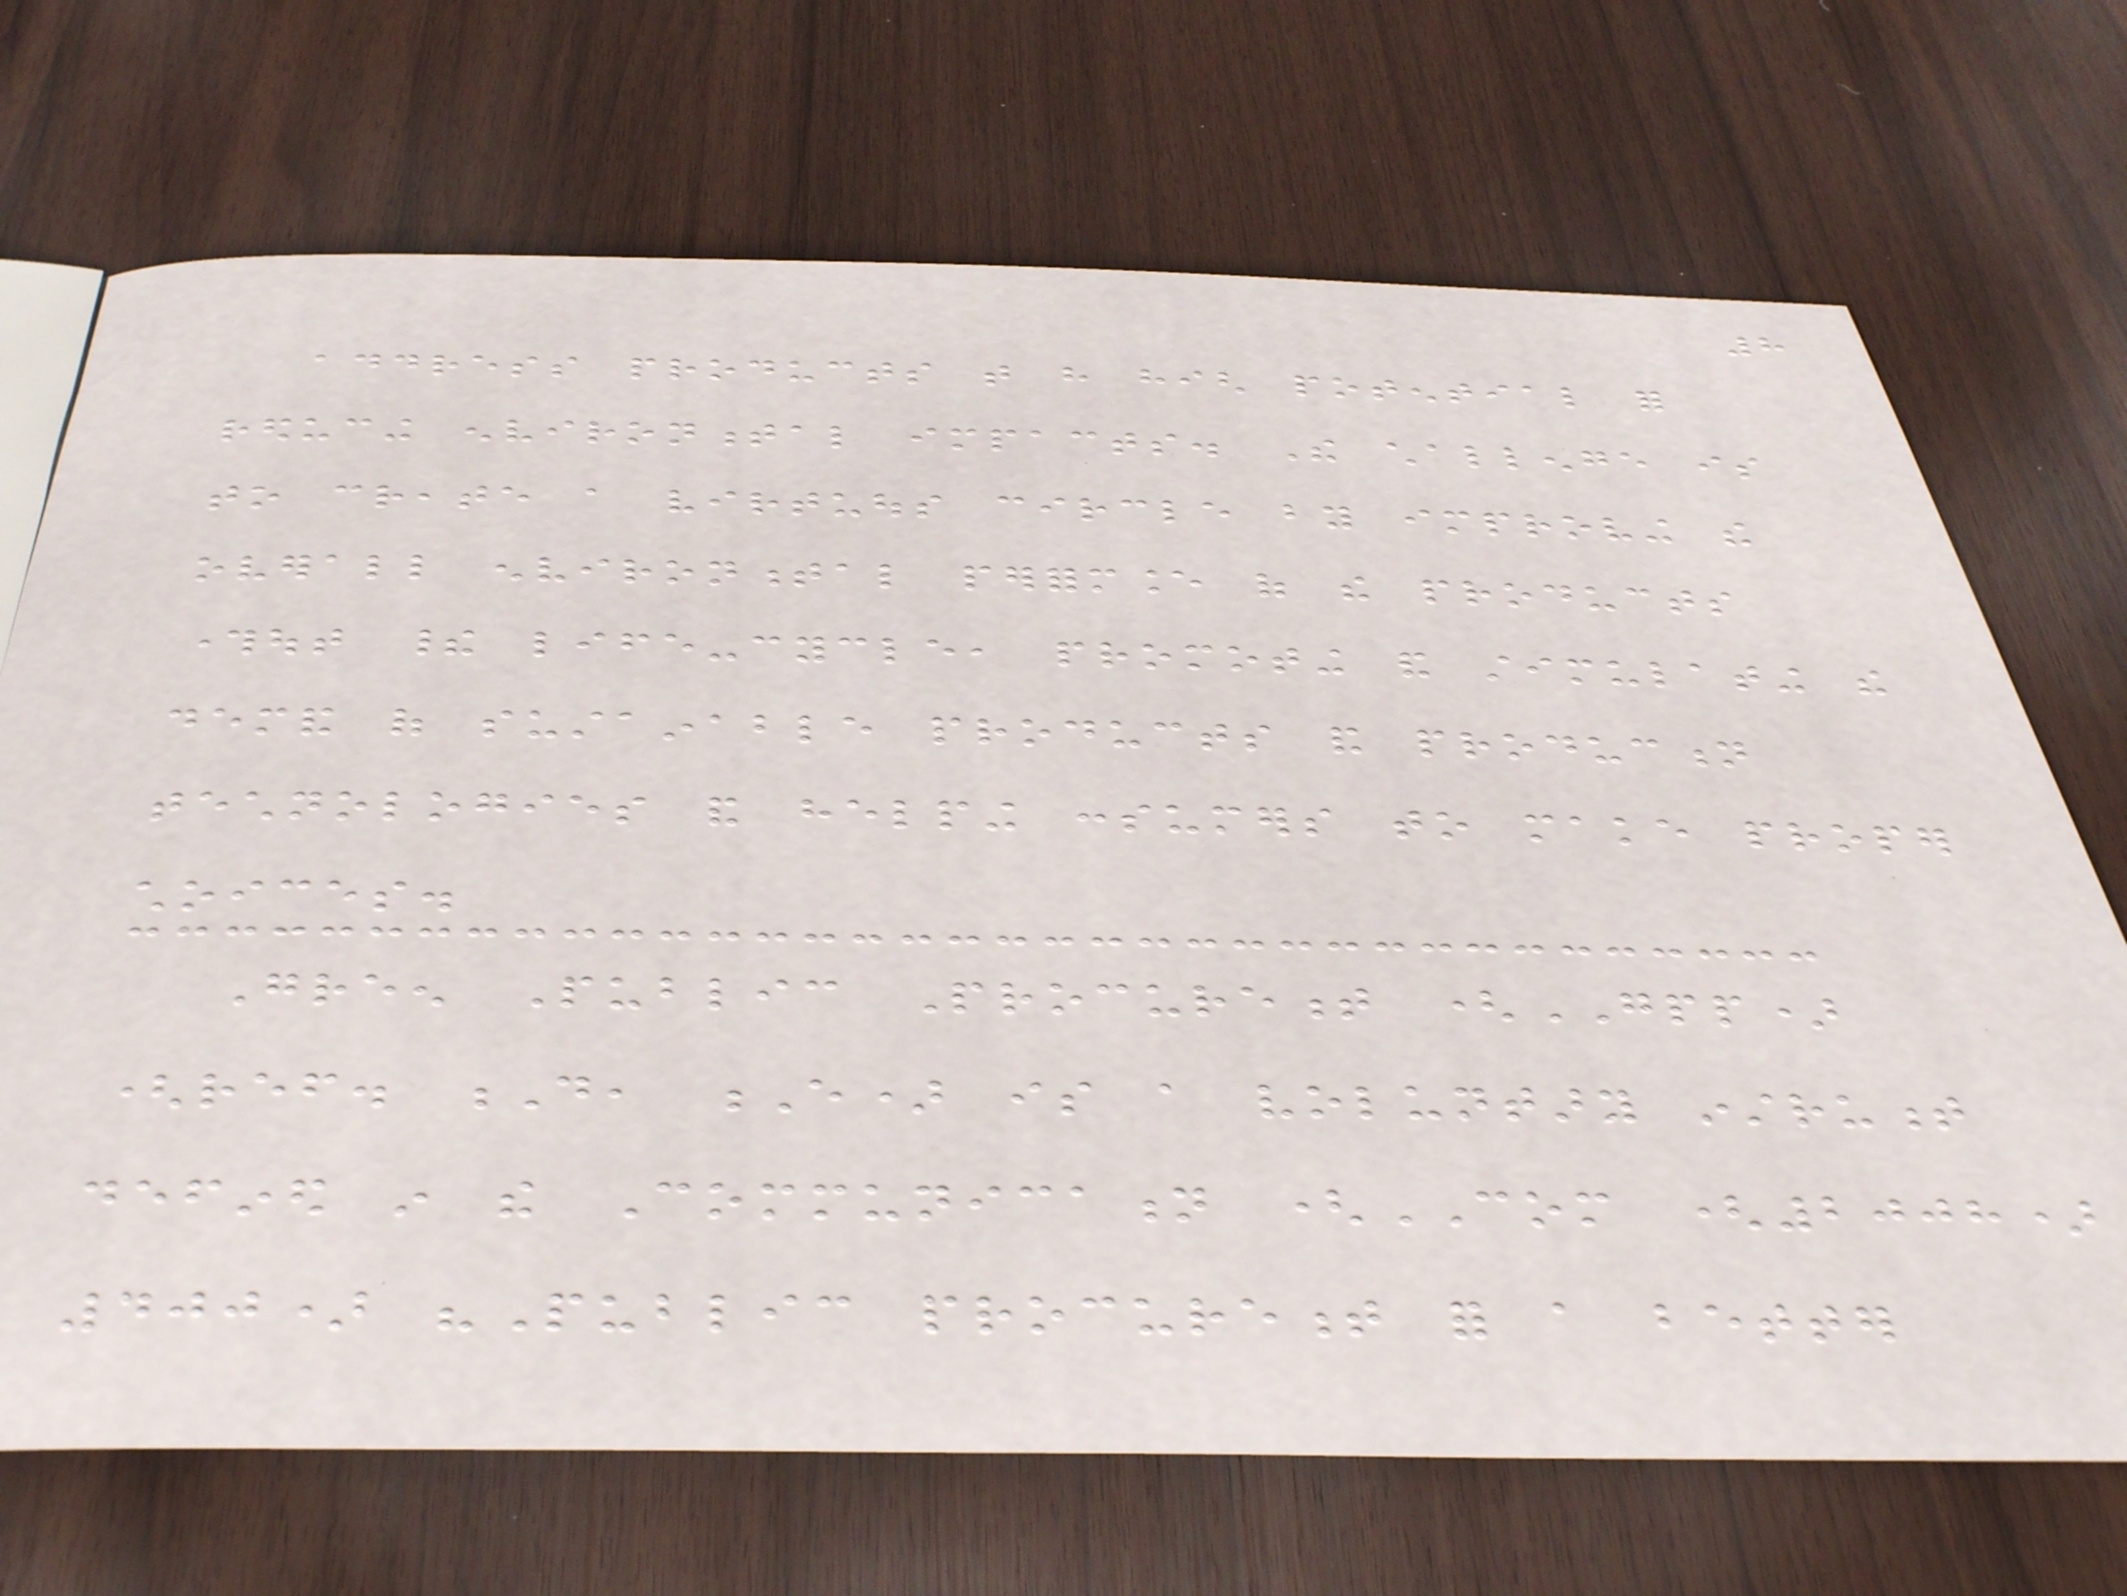8
address products that have high potential for
reducing environmental impacts. The challenge is
to create a virtuous circle by improving the
overall environmental performance of the products
throughout their life-cycle, promoting and stimulating the
demand of sustainable products and production
technologies and helping consumers to make proper
choices.
Green Public Procurement (GPP)
(ref. D, E) is a voluntary instrument
defined in the Communication (COM (2008)
400) "Public procurement for a better
